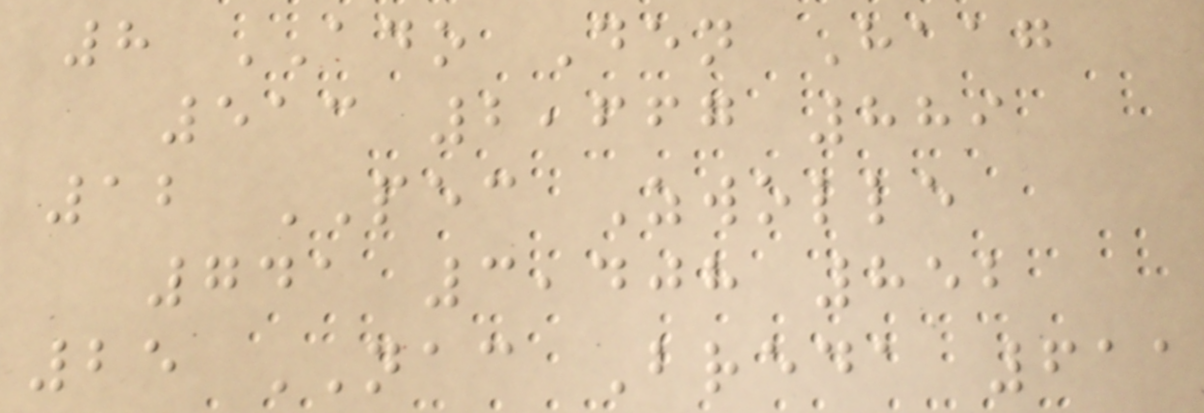8 ADO Den Haag
513 2,667 889
12 PEC Zwolle
741 3,408 852
25 NAC Breda 611
